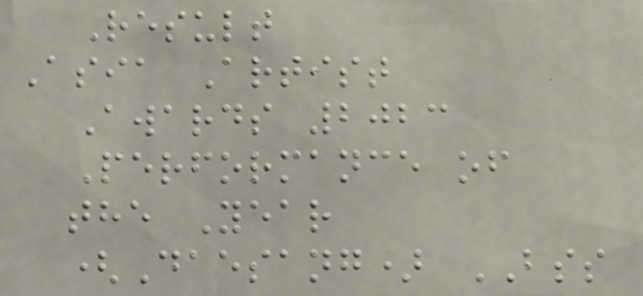Result
Asia Artist
Awards 2023
Performance of
the Year
(Daesang) BSS
